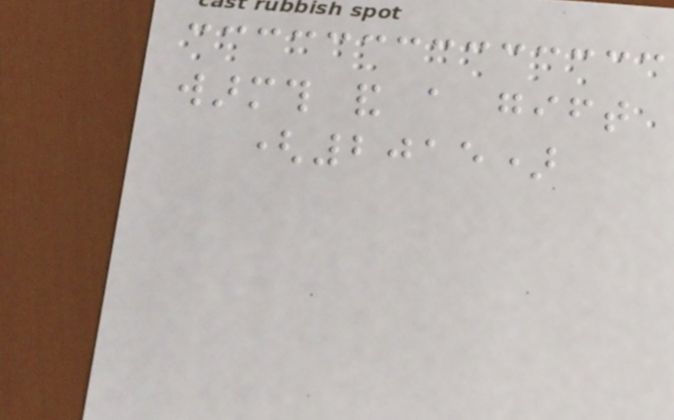warmth and a gift
(2015)
